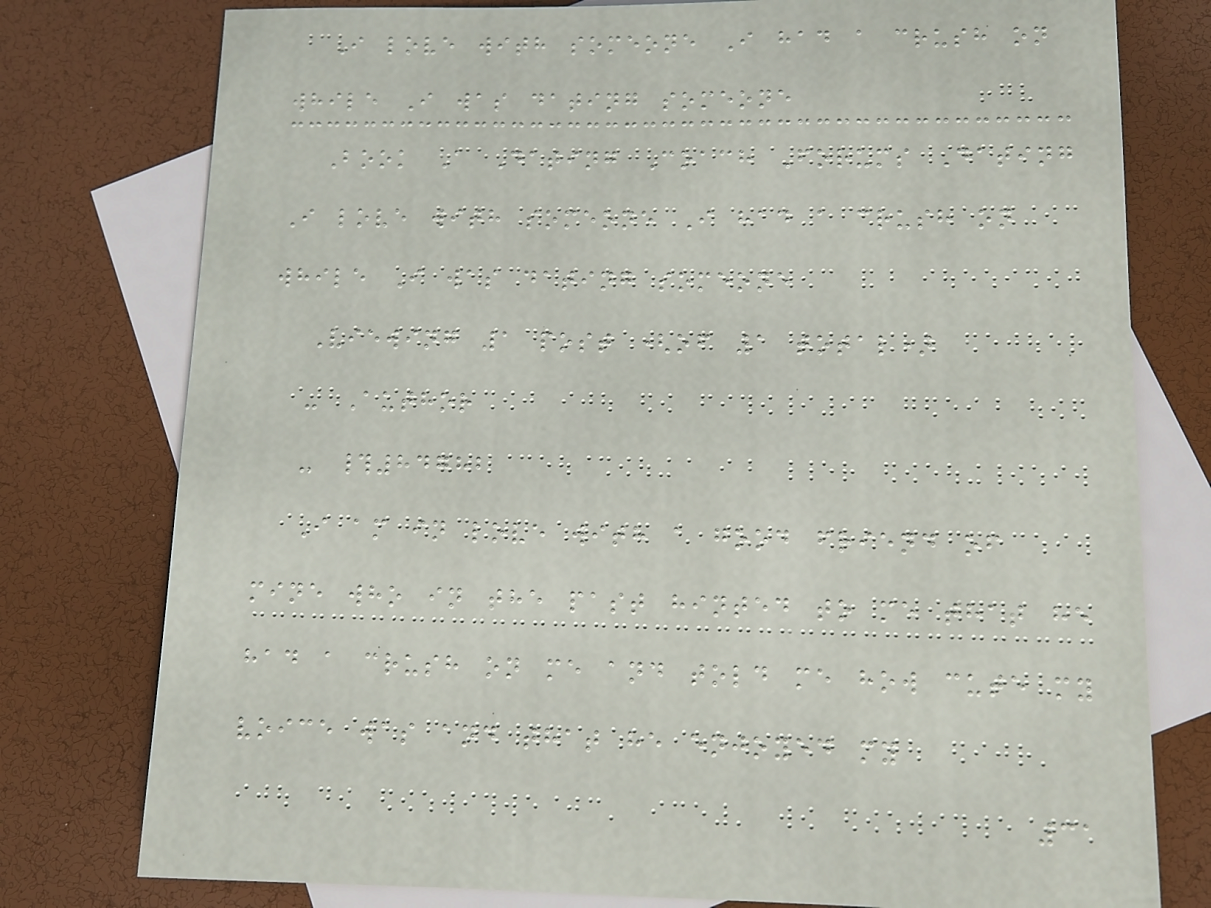I love with someone I had a crush on
while I was dating someone
Book A Dating Coach Forums Dating
I love with someone I had a crush on
while I was dating someone
Viewing 1 post (of 1 total)
- Author
- #84782
I am in love with a good friend of
mine who in the past hinted to me that he
had a crush on me and told me how cute my
voice was and that he enjoyed my
31
